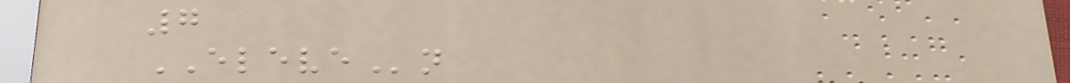7
ELEVEn
